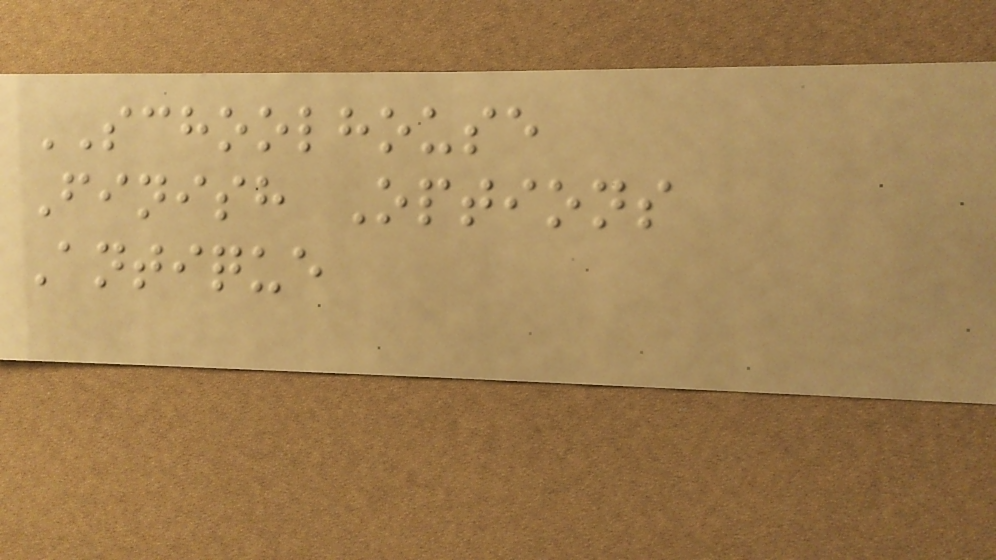SCHOOLHOUSE
Finish Options
Antique
